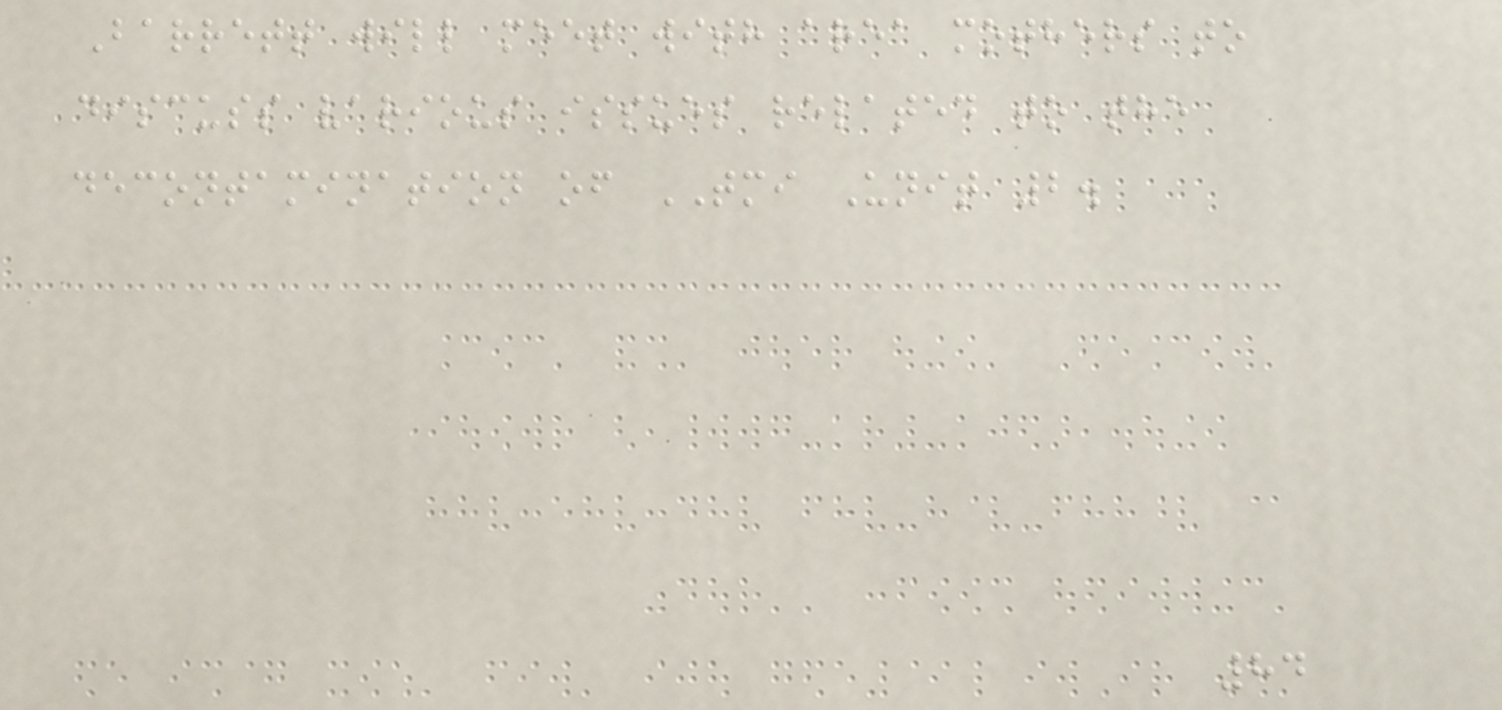Barrett will meet with area mothers to
discuss various issues related to the
decontamination of TMI Unit 2.
84
